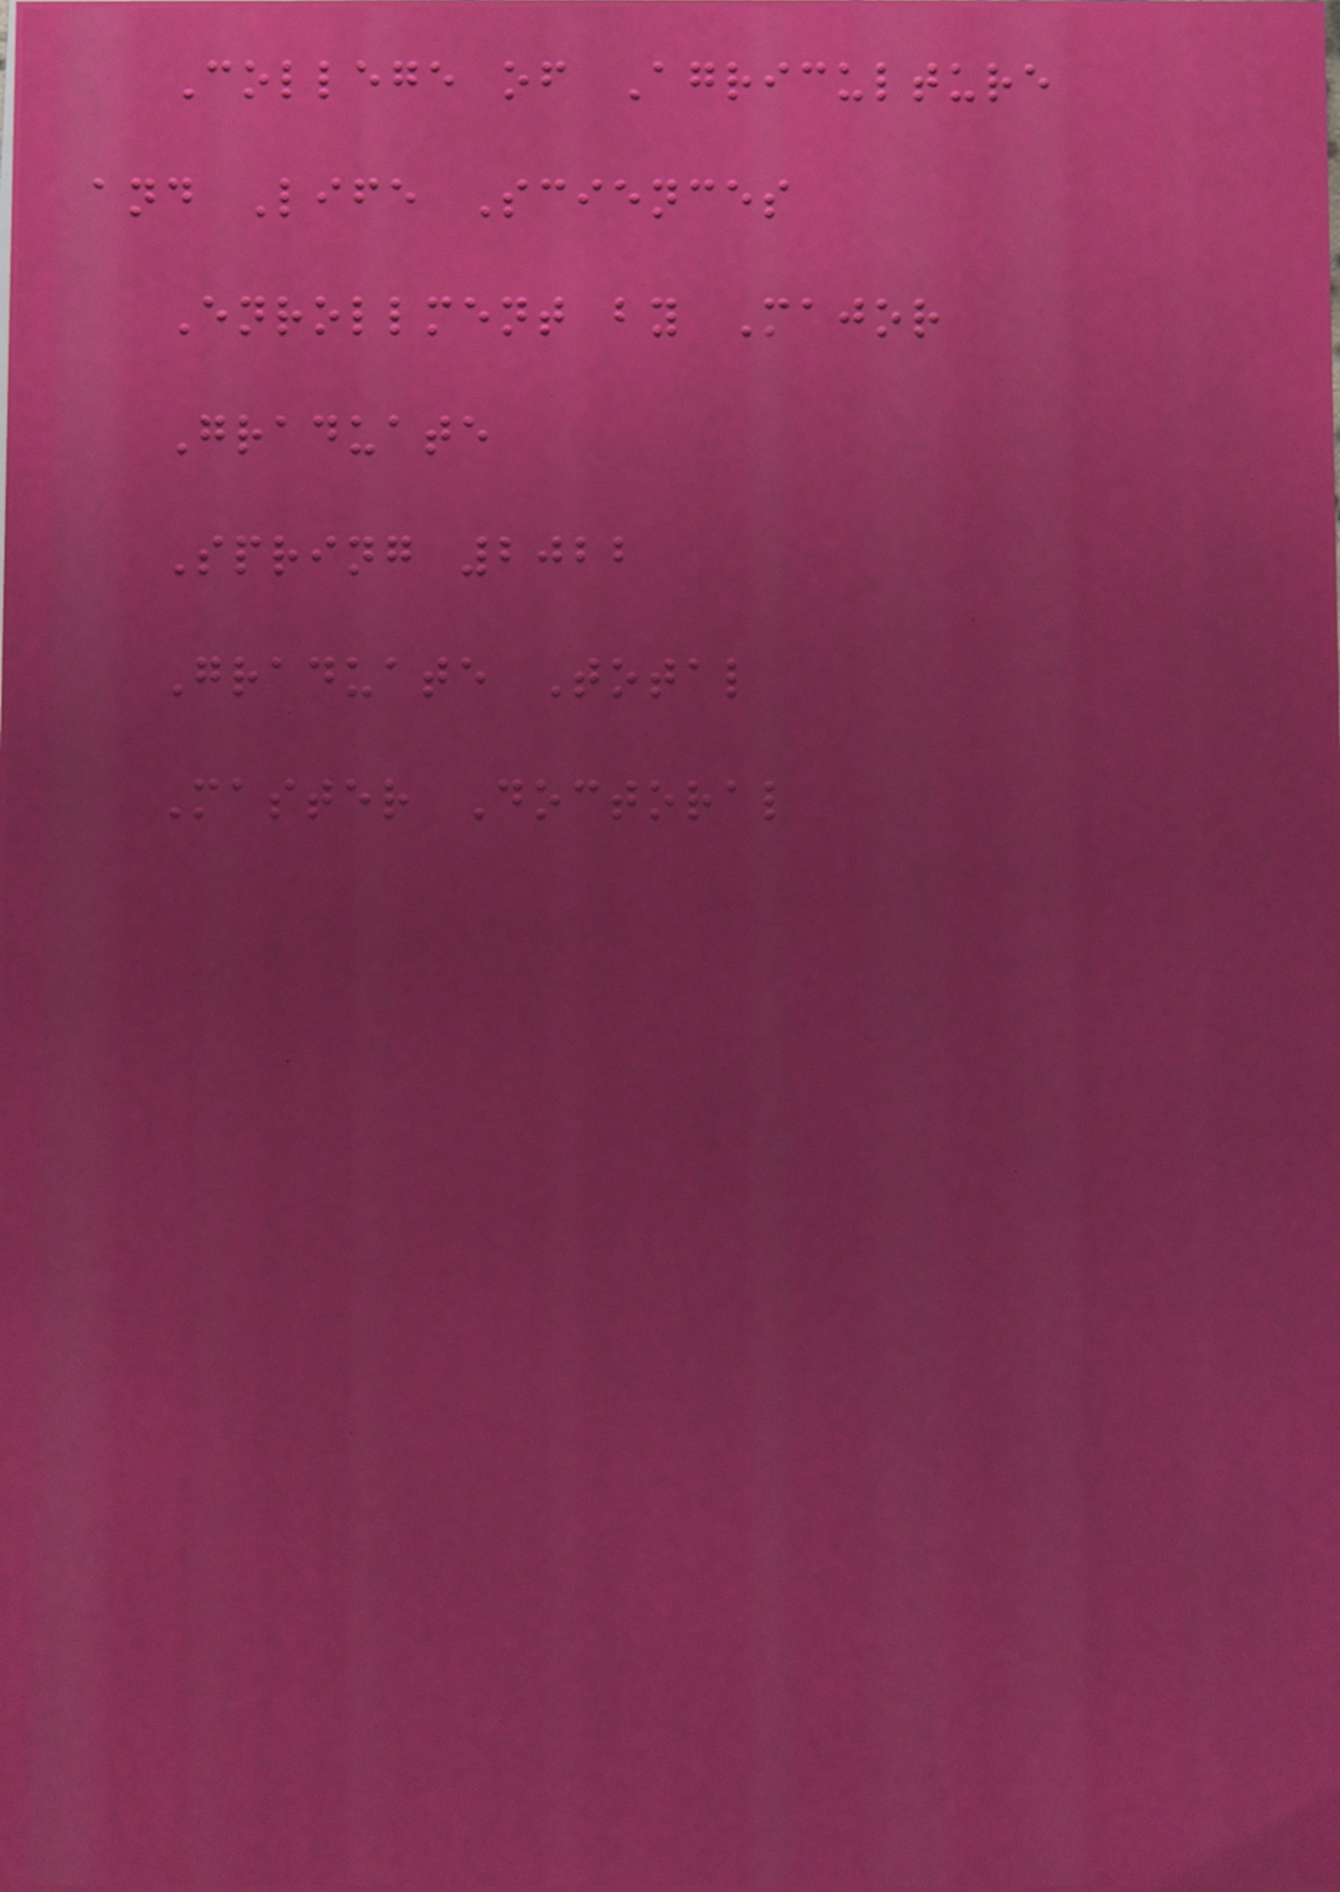College of Agriculture
and Life Sciences
Enrollment by Major
Graduate
Spring 2022
Graduate Total
Master Doctoral
